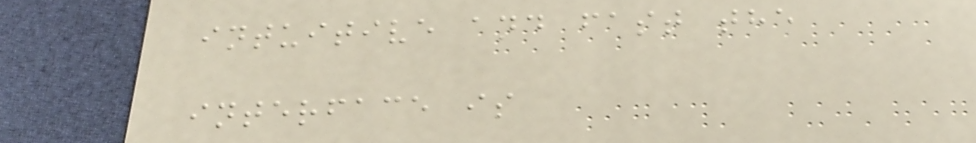intuitive and fast the
interface is
